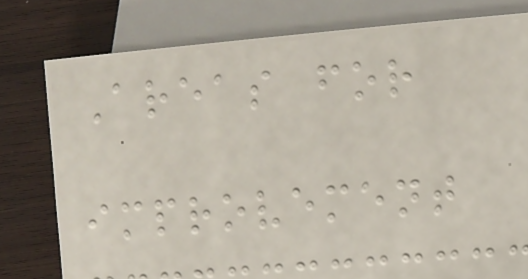Areas for
improvement
